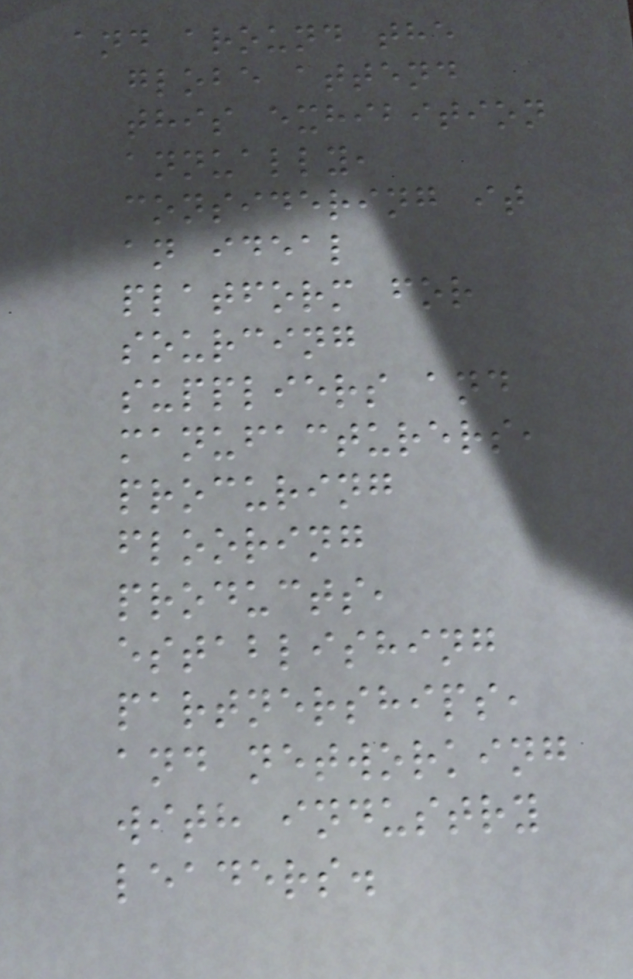and around the
globe attend
this exhibition
annually,
considering it
an ideal
platform for
sourcing
suppliers and
manufacturers,
procuring
flooring
products,
establishing
partnerships,
and networking
with industry
leaders.
